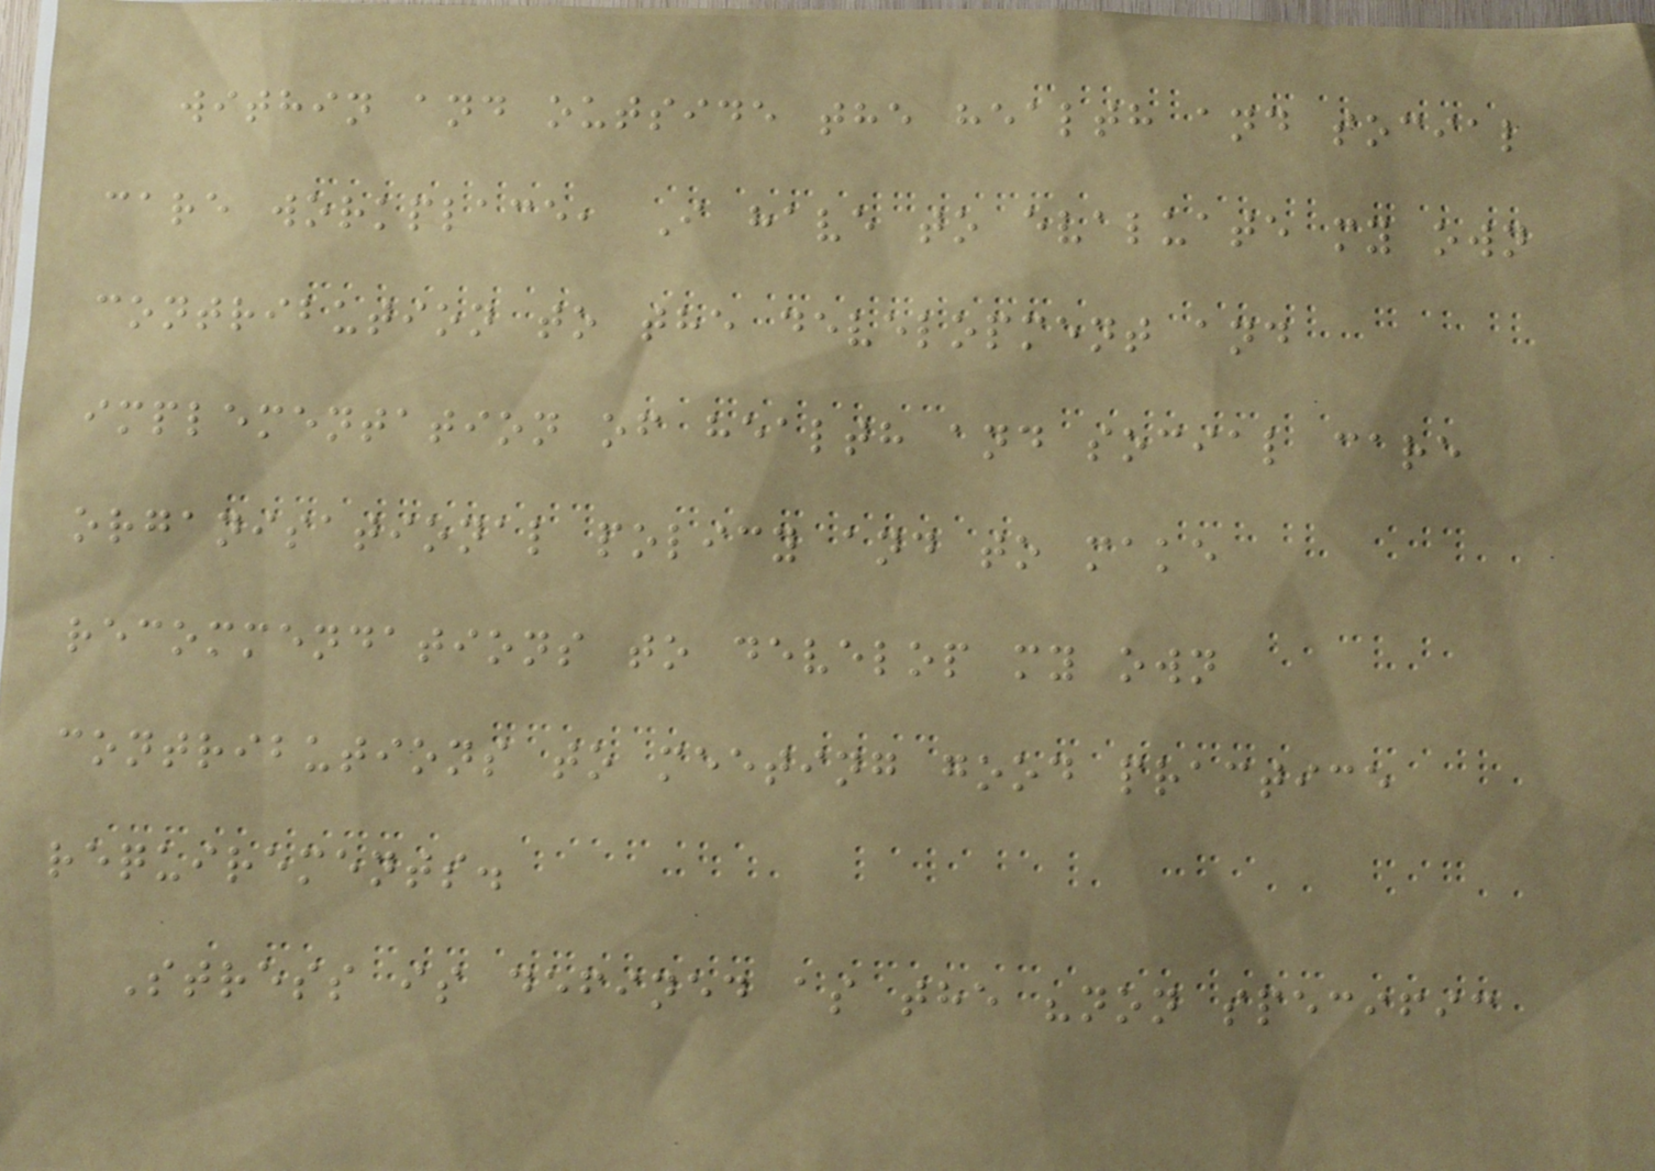within and outside the health and social
care workplace, I have to evaluate my own
contribution to the development and
implementation of health and social care
organisational policy and to make
recommendations to develop my own
contributions to meeting good practice
requirements.
Stress is defined as the "non specific
